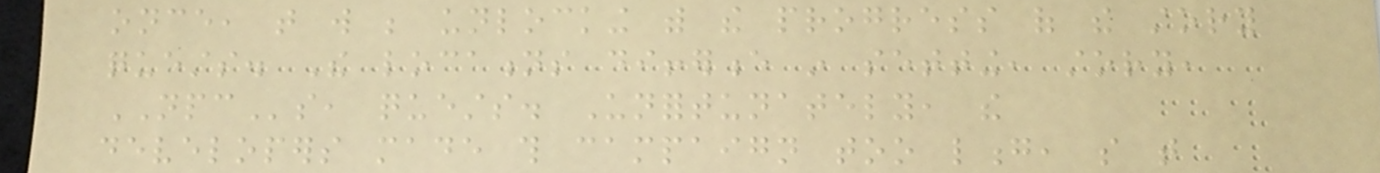once, that will be unlocking with the progress of the story
quests. The locations difference in setting, story,
NPCs, quests. Unfortunately, the
developers made this campaign too long, so that
